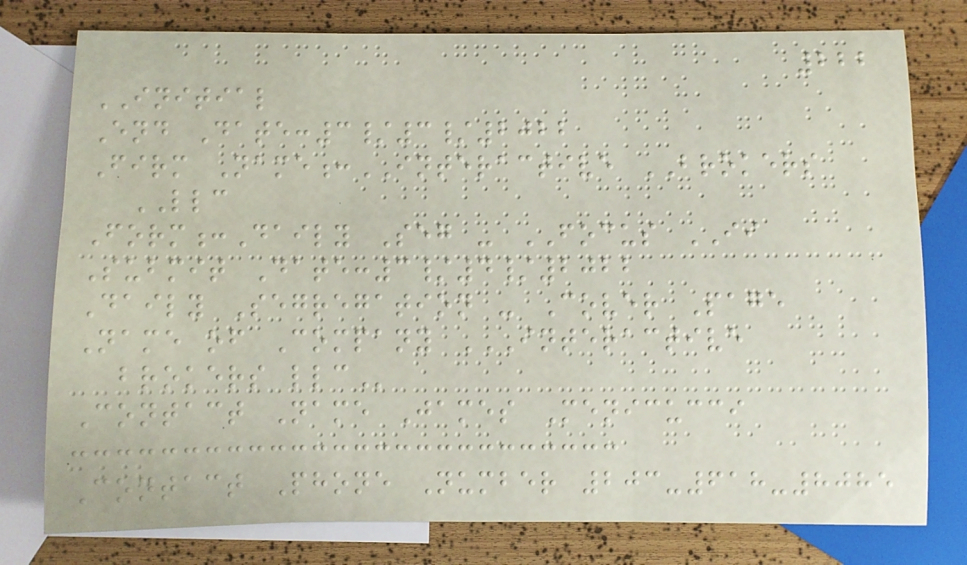222
INITIAL
End Date:3/3/2022
Firm Name:INTERACTIVE BROKERS
LLC
Form:Daily Seg - FOCUS II
Submit Date:3/4/2022
Daily Segregation - Cover Page
Name of Company INTERACTIVE
BROKERS LLC
Contact Name James Menicucci
Contact Phone Number 203-618-8085
